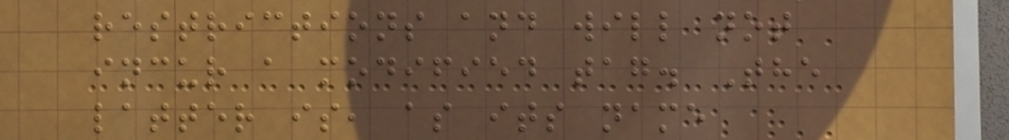restrictions and will not
incur a modified tag. The
latter is, as its name
